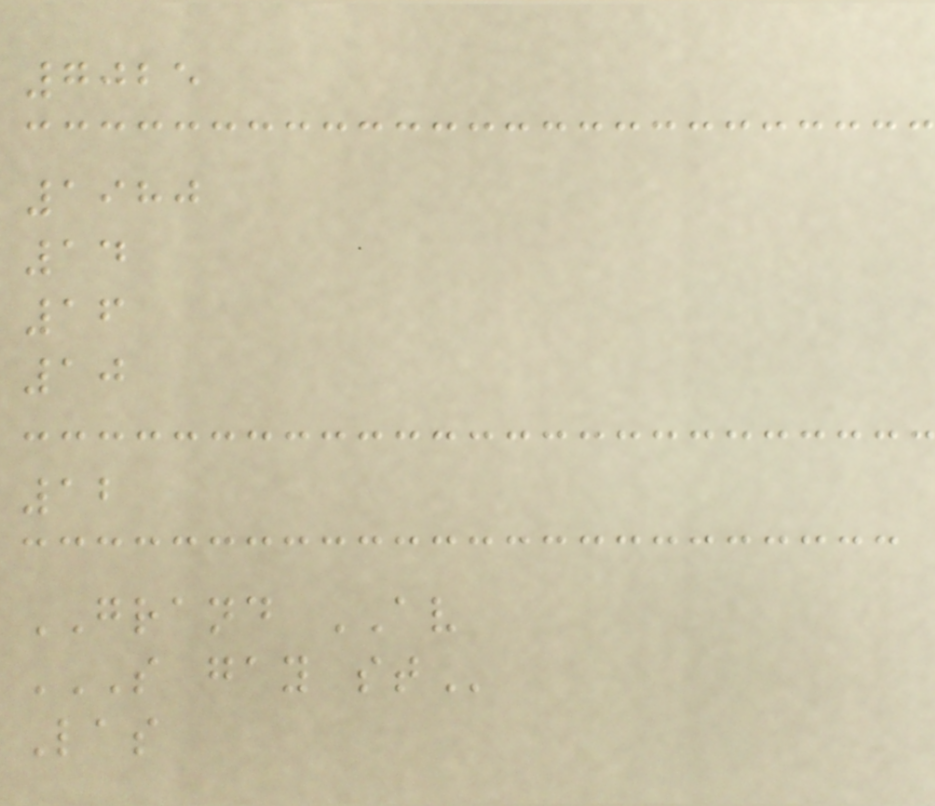7025
1980
14
16
10
12
GRAND AV
S GAY ST
Las
